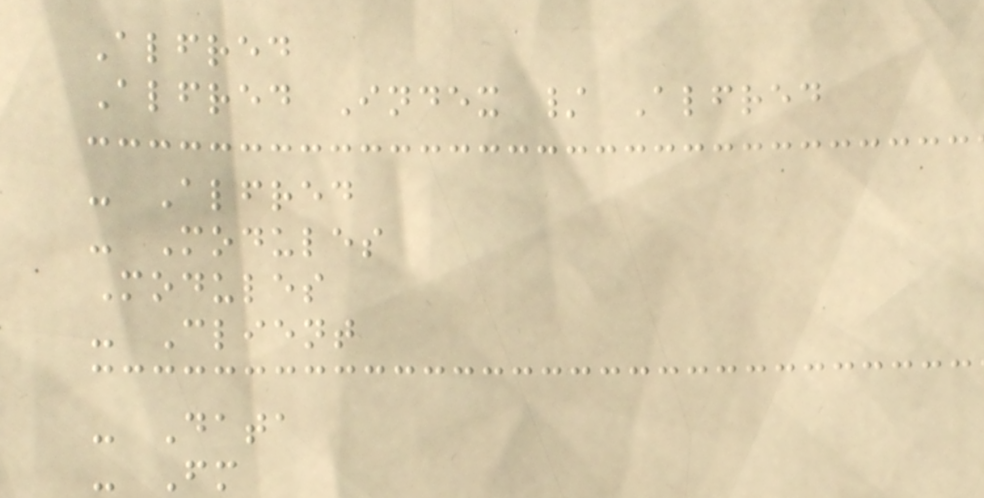Alfred
Alfred Index / Alfred
- Alfred
- Modules
Modules
- Client
- Data
- Fm
